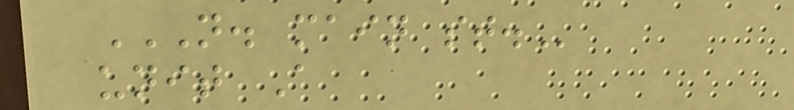N. MAIN ST.
unit A
